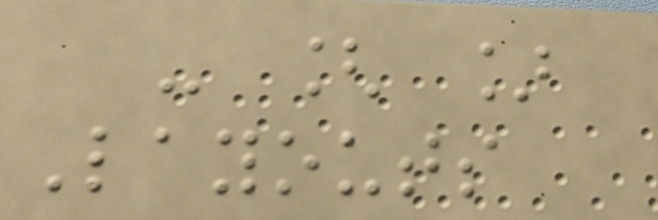- [ ]
Layouts
